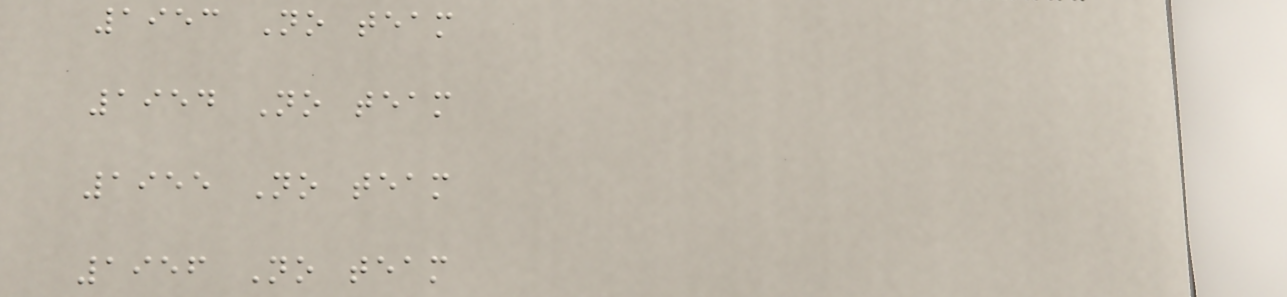1953 No team
1954 No team
1955 No team
1956 No team
